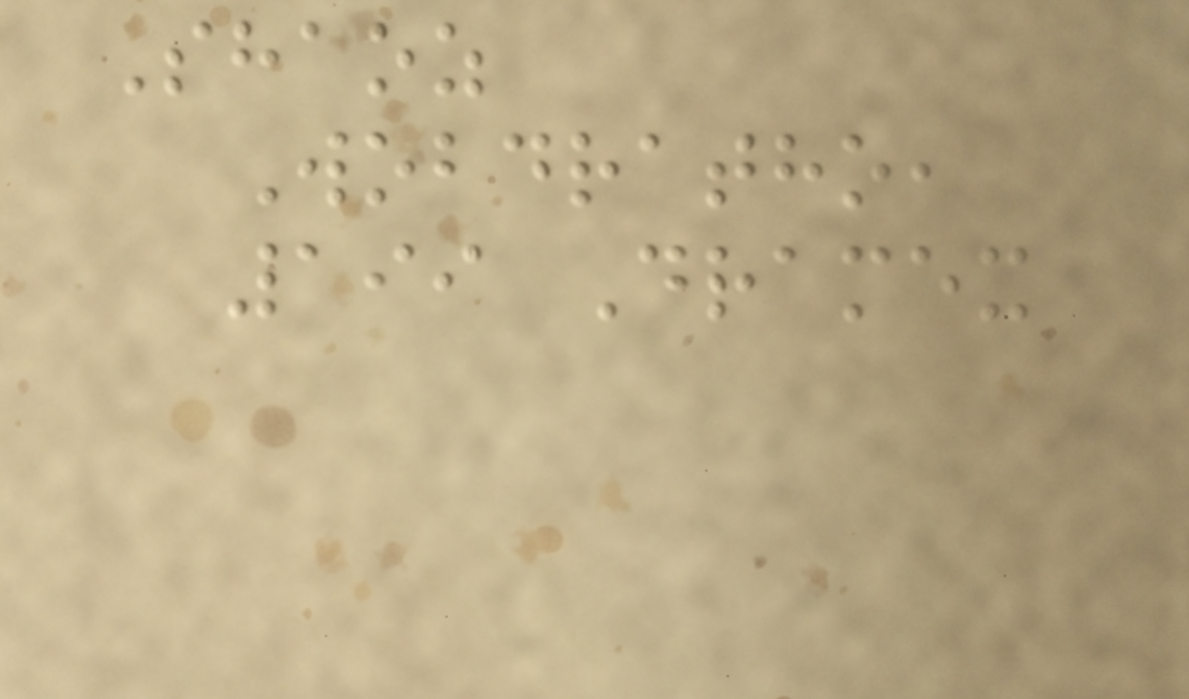Shaoz
Wobdratho,
199 Dramex
